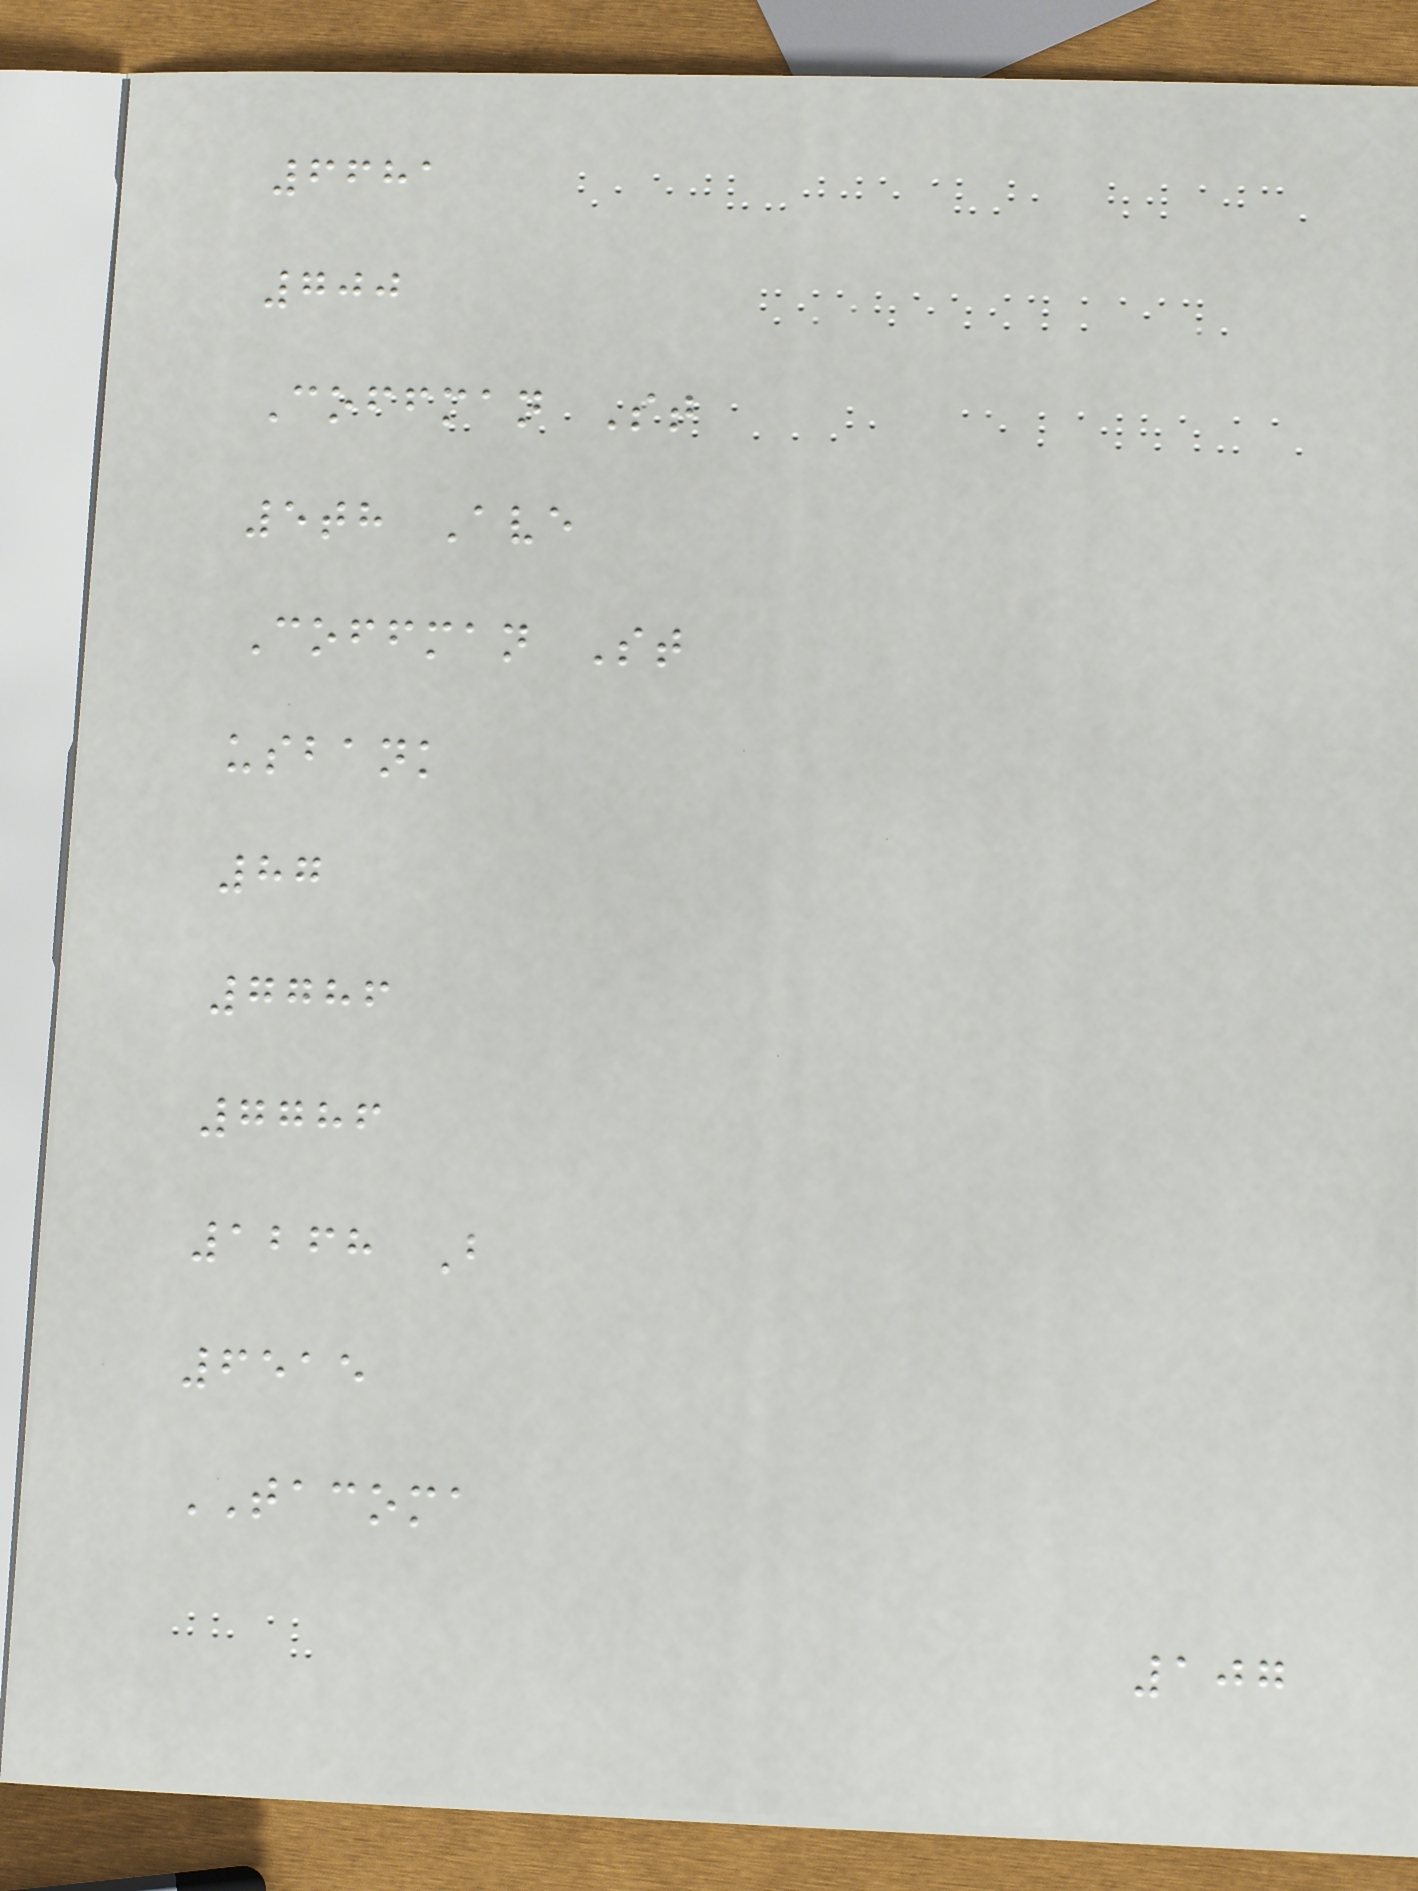6681
700
Coffman St
5th Ave
Coffman St
usbank
87
7786
7786
1268 B
6515
TACOMA
107
